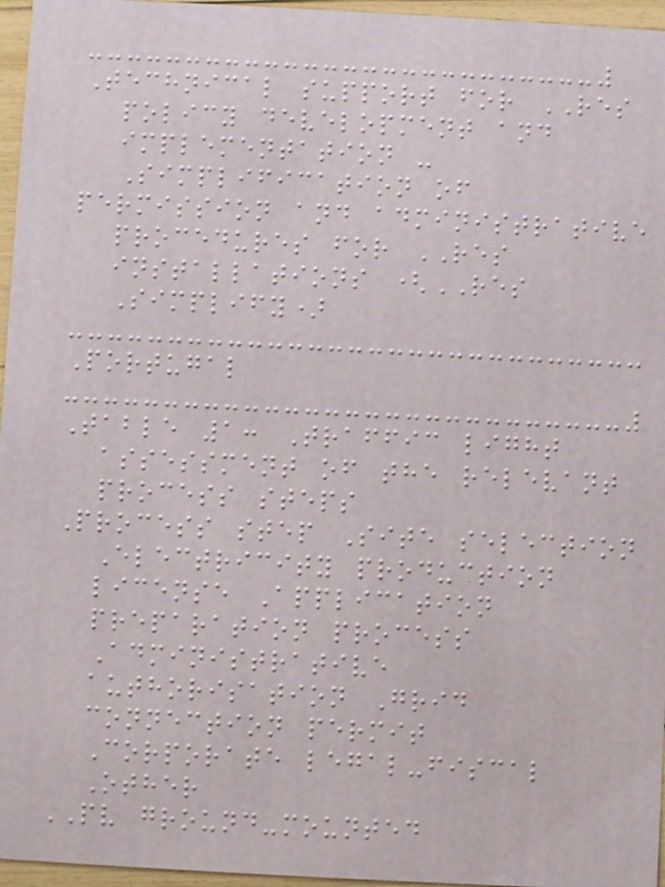Technical support for RES
policy development and
implementation -
Simplification of
permission and administrative
procedures for RES
installations (RES
Simplify)
Portugal
Table 1: Traffic light
assessment of the relevant
process steps
Process step Site selection
Electricity production
license Application
preparation process
Administrative
authorisation Grid
connection permit
Corporate legal-fiscal
Other
PV ground-mounted
